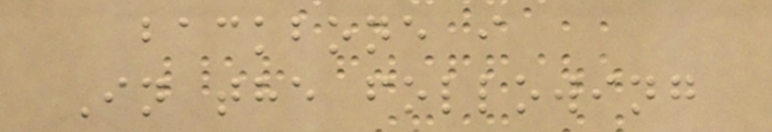backbone i
In the following
